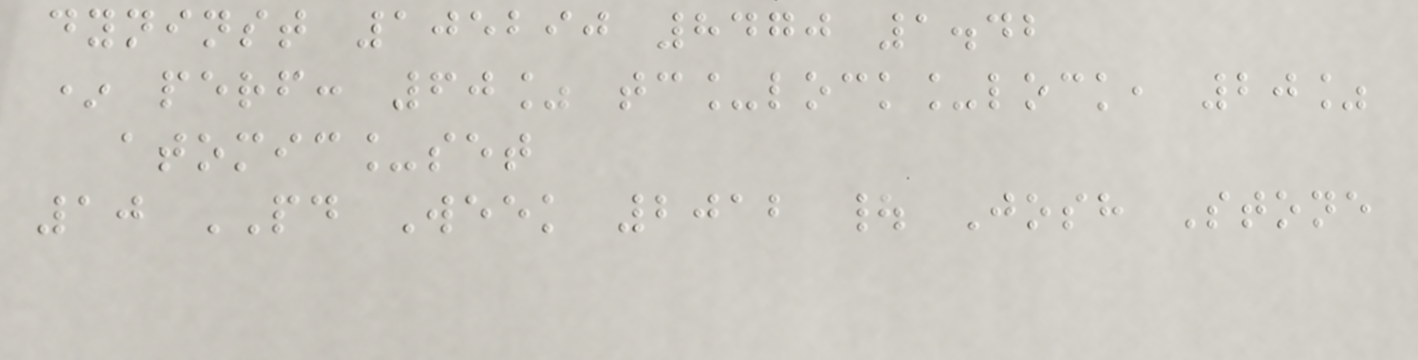dyninst 105290 8470 1.42
* perf: 60% tc_lock_lock, 20%
atomic_set
10 PD Week 2012 | Josh Stone
